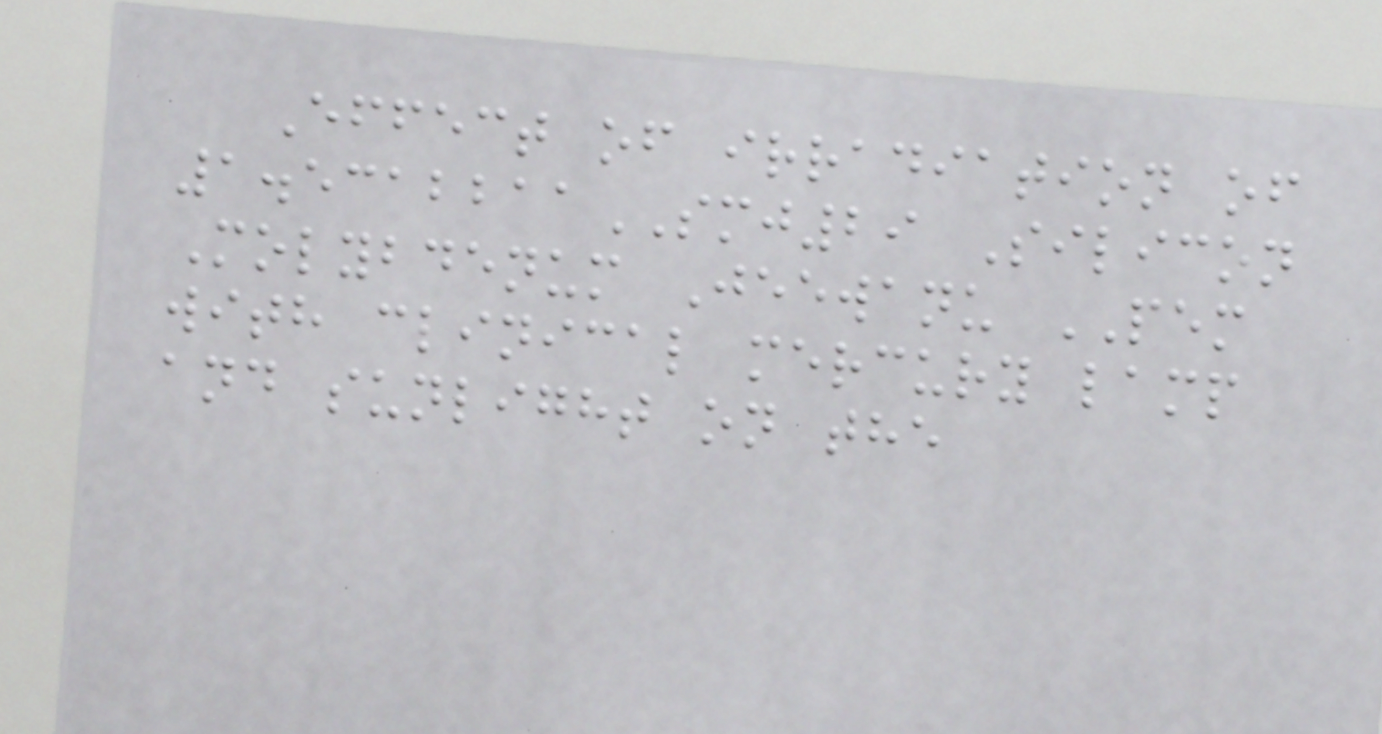Effect of irradiation of
1.5312211SMJ29 Silicon
Molybdenum Jeewanu PEM
with clinical mercury lamp
and sunlight on the
